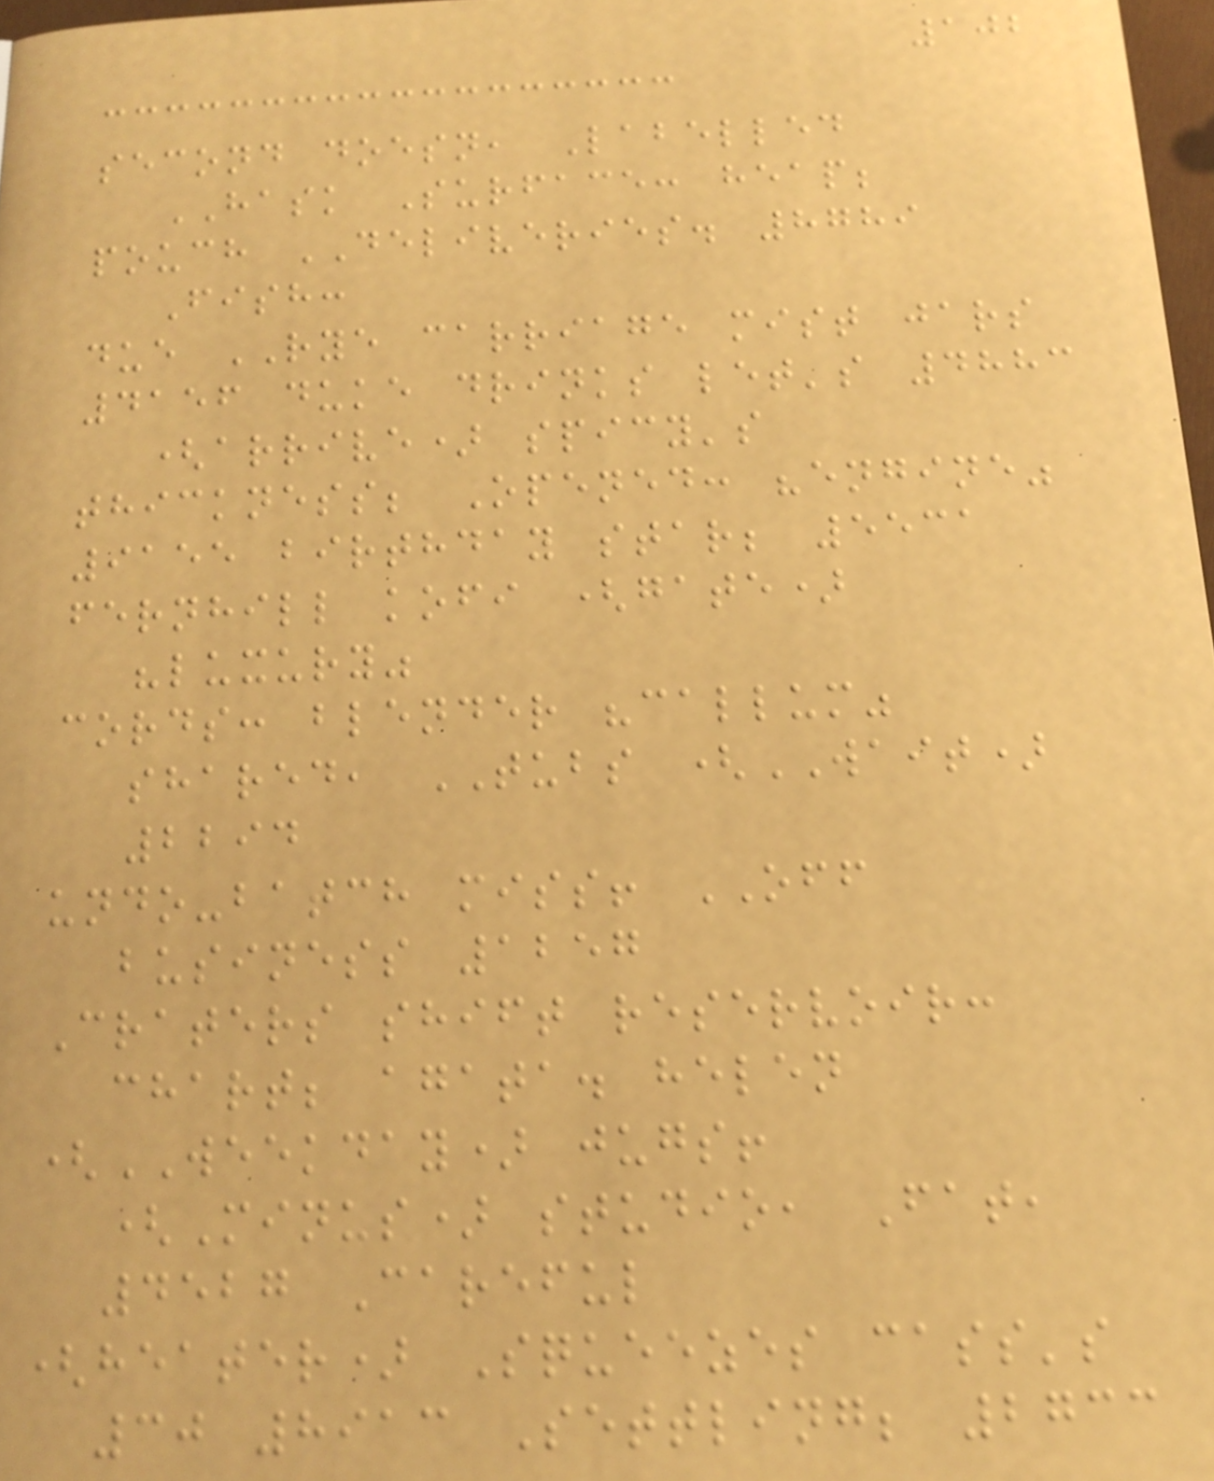102
second doesn, Labelled
HASK Surface: heap;
pouch DELIVERIES. 8789
Fish:
due RYE carriage mist jars
4156 duke drinks let's 4883
(arrive) spicy's
thickness; Opened: "engine"
9155 birthday star; 5531
fernhill kofi (gate)
"luxury"
cords: blender "callum"
shared, TUBS (WAIT)
2294
undo-batch miss! OFF
business 1257
Craters shift reservoir:
chart; agata. helen
(WEEKDAY) jugs!
(Minus) studio, Fat,
4527 Careful
(heater) Squeezes cass's
30 8913 Settling; 2733
